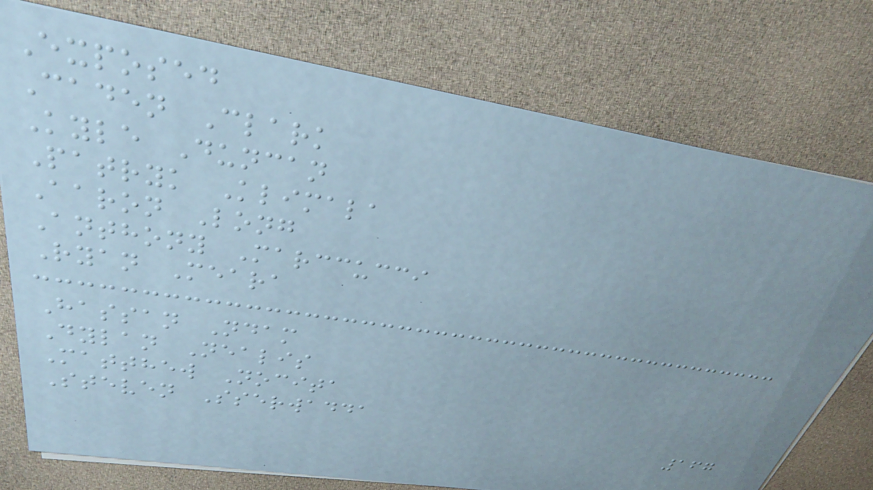Exposed
Caden Clark
Kyle Duncan
Patryk Klimala
Aaron Long
Anthony Marccucci
Ryan Meara
Hassan Ndam
Dylan Nealis
Matthew Nocita
Steven Sserwadda
167
